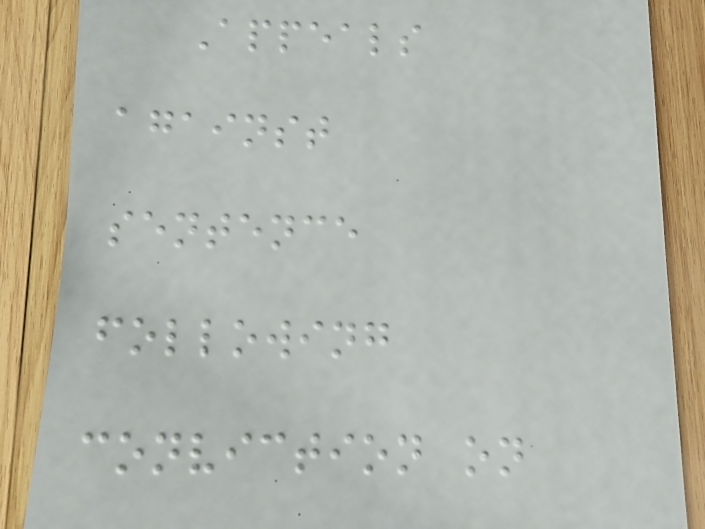Appeals
against
sentence
following
conviction on
